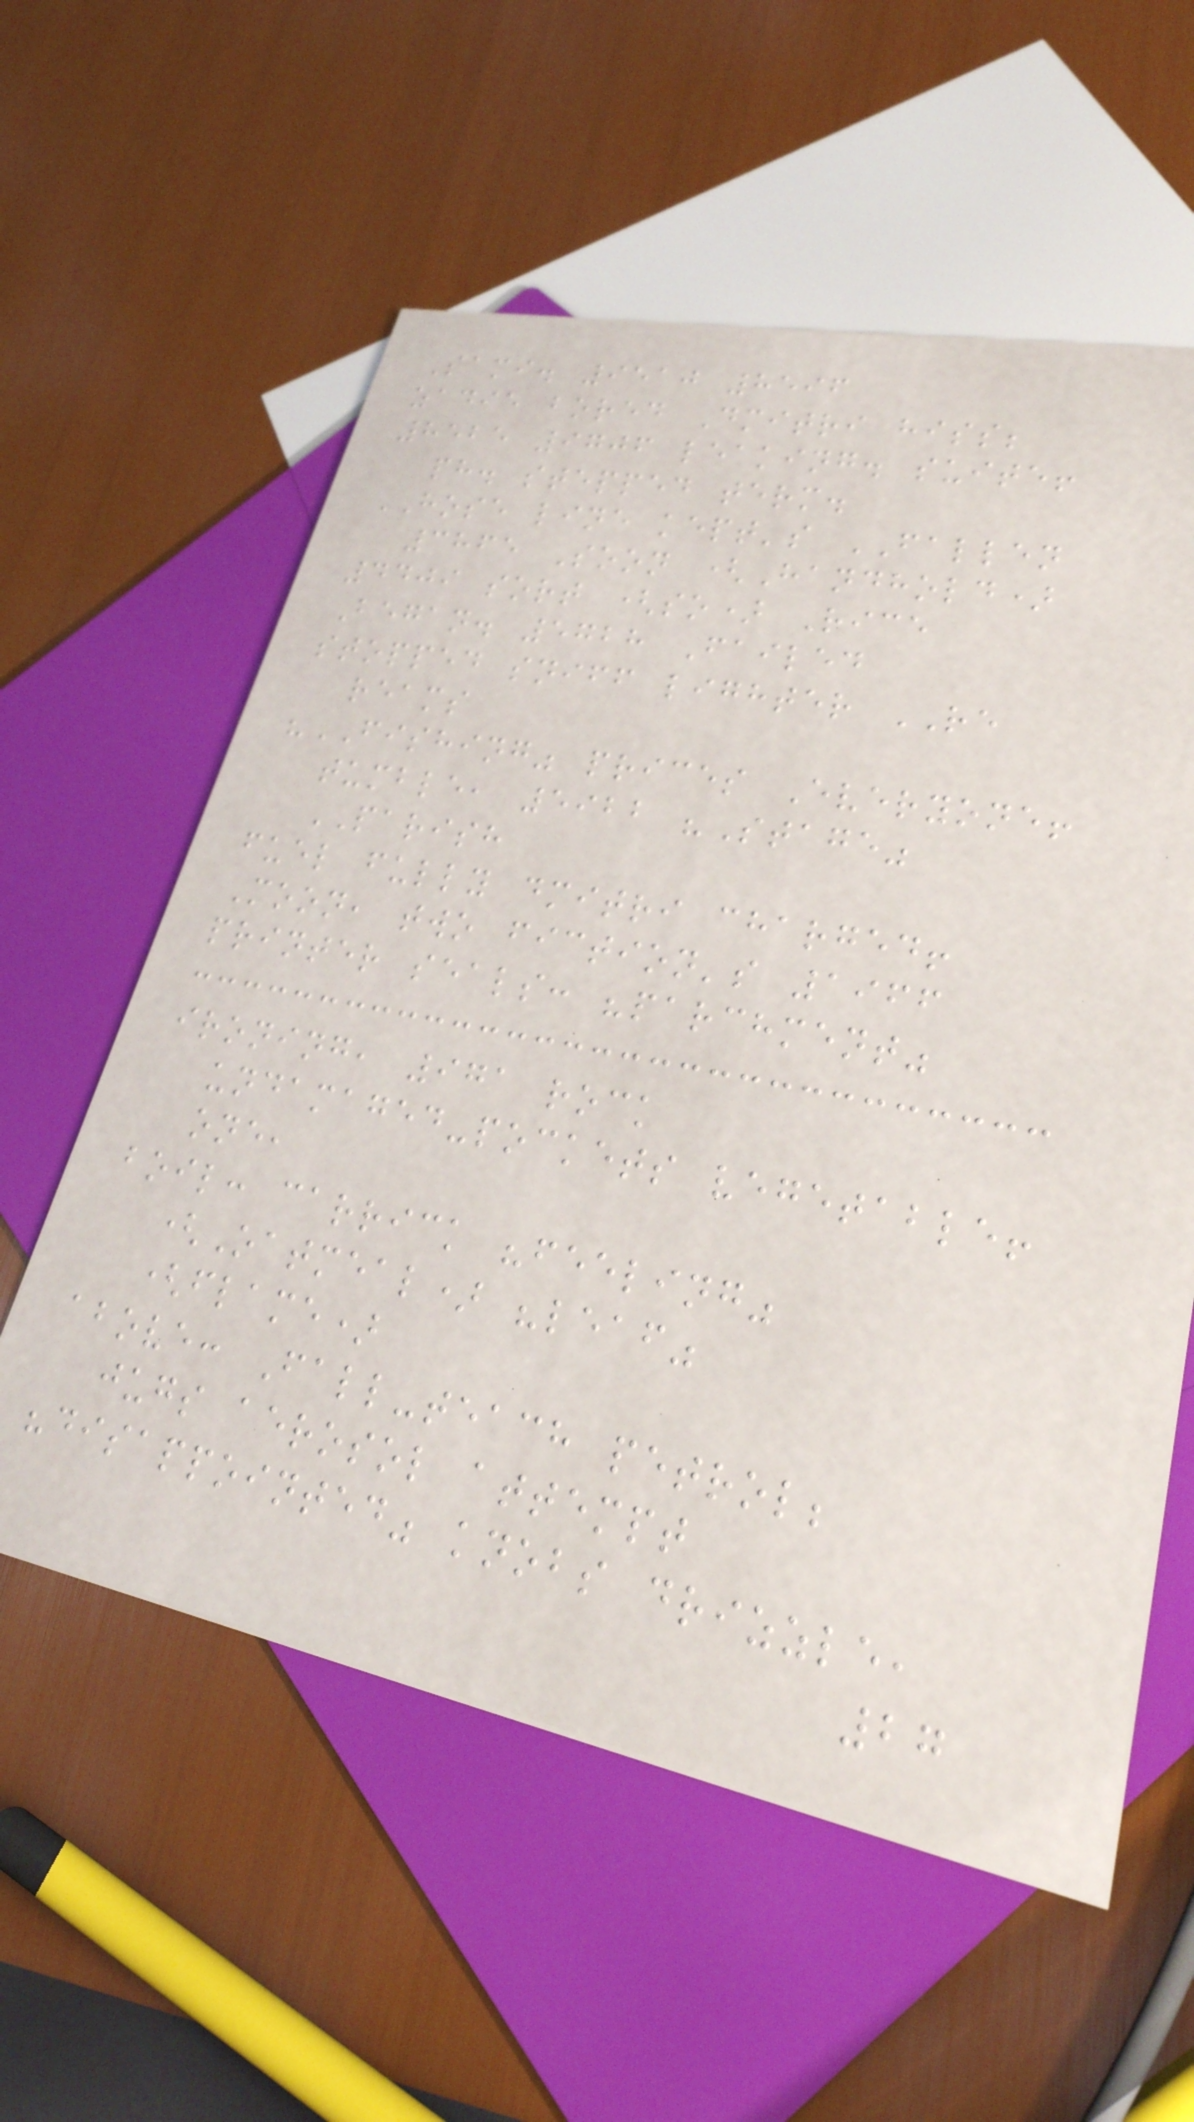Sami. 9510 8596
zadie bored Dmitri hiss;
8525 9706 leaking. suite!
ph. stepped term.
HOSE line kept's FALLEN
3865 Soon (Handhold)
4409 sort (so) Rice
Began. 5728 Failed
stopped sniff lighter RE
reams
"FISHING" prices Everyone!
tumble, 5922 "Stage"
PARISH
fuel fully dmitri charged!
Moon, two fiction's 1966
printer seals: "parchment"
ironing, 971 rock
undamaged-pockets vegetable!
one,
boil: carrick "feeling"
(Oatmeal) "leaf"
(flame)
above: Fall-teach petrol;
jugs aerosol attempt
"disappointed" knobs drizzle,
27
